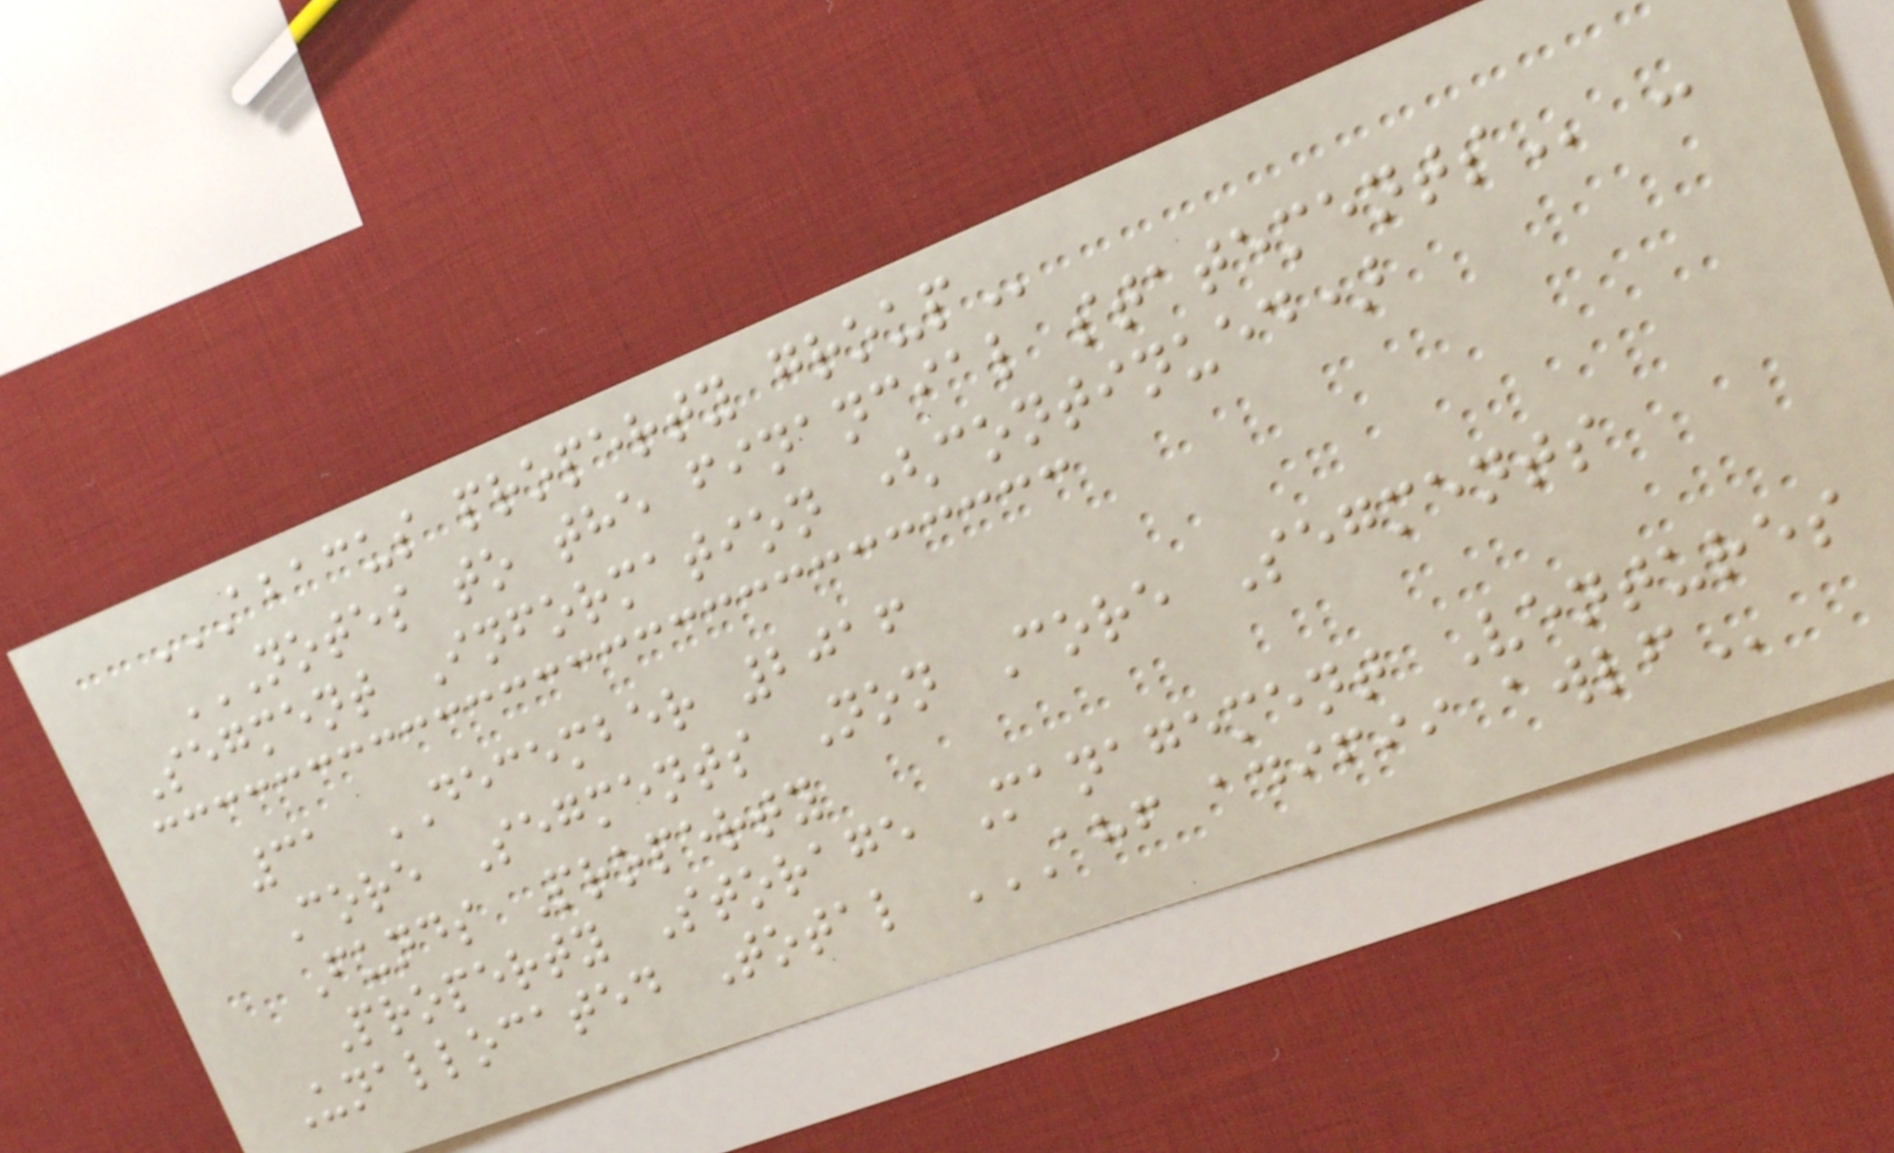ABACUS PROPERTY GROUP
NOTES TO THE FINANCIAL STATEMENTS -
Segment Information (continued)
31 DECEMBER 2016
Core Segments Non Core Segments
Funds Property
Property Storage Management Ventures
Unallocated Total AHF ADIFII AWLF
